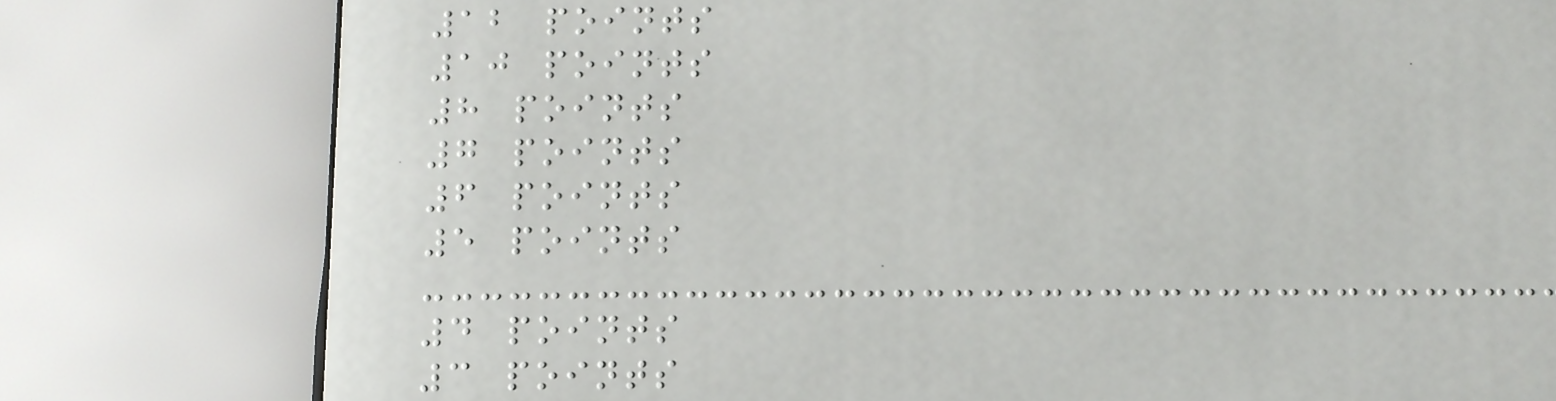12 points
10 points
8 points
7 points
6 points
5 points
4 points
3 points
